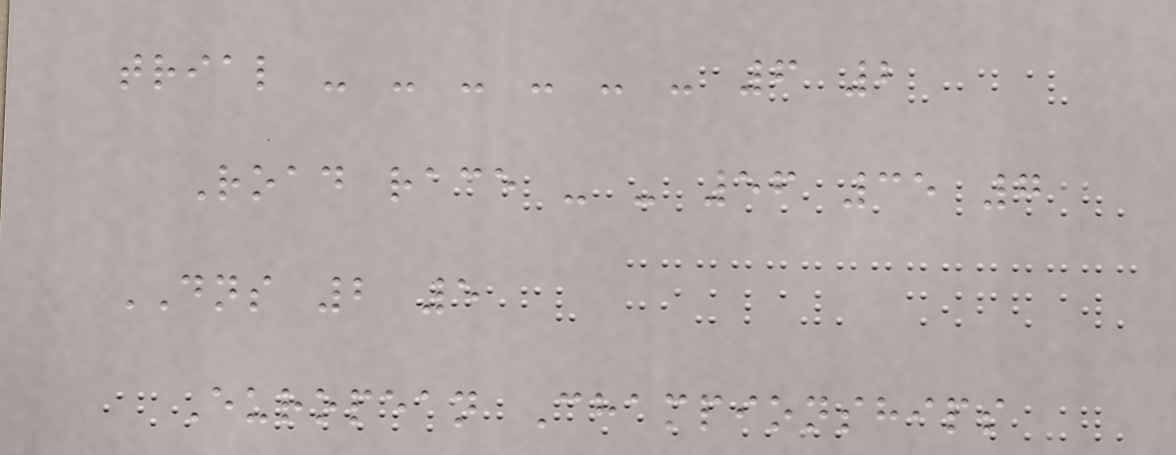trial - - - - - - 6 2
Road race - - 56 35 7
DNS 2 5
European Championships
